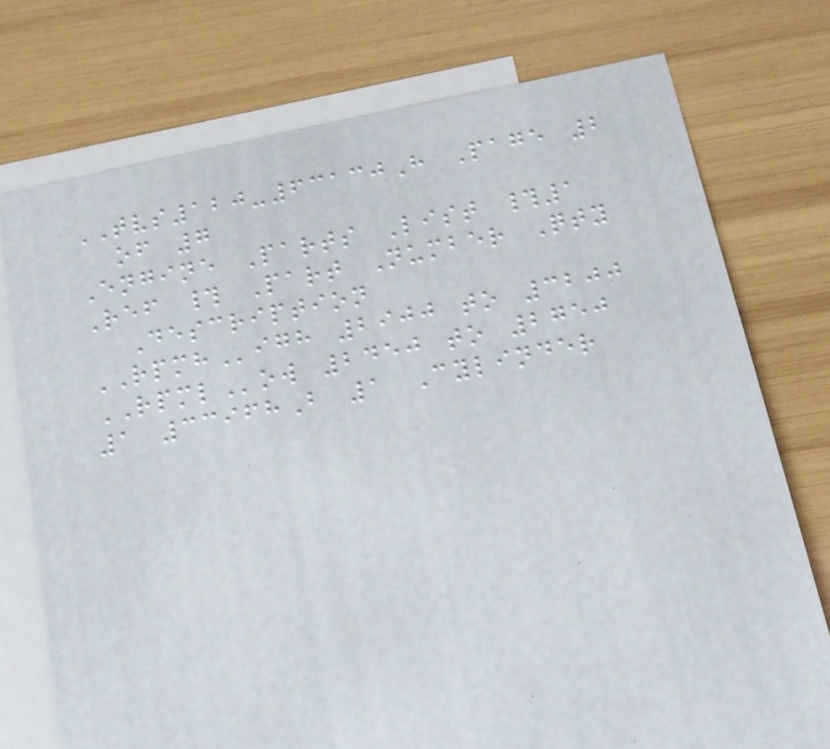TVS120-63130H Page 2
of 7
Engine Parts List #1
Ref # Part Number Qty
Description
RPMHigh 2900 to 3200
RPMLow 2450 to 2750
1 33968B 1 Cylinder
